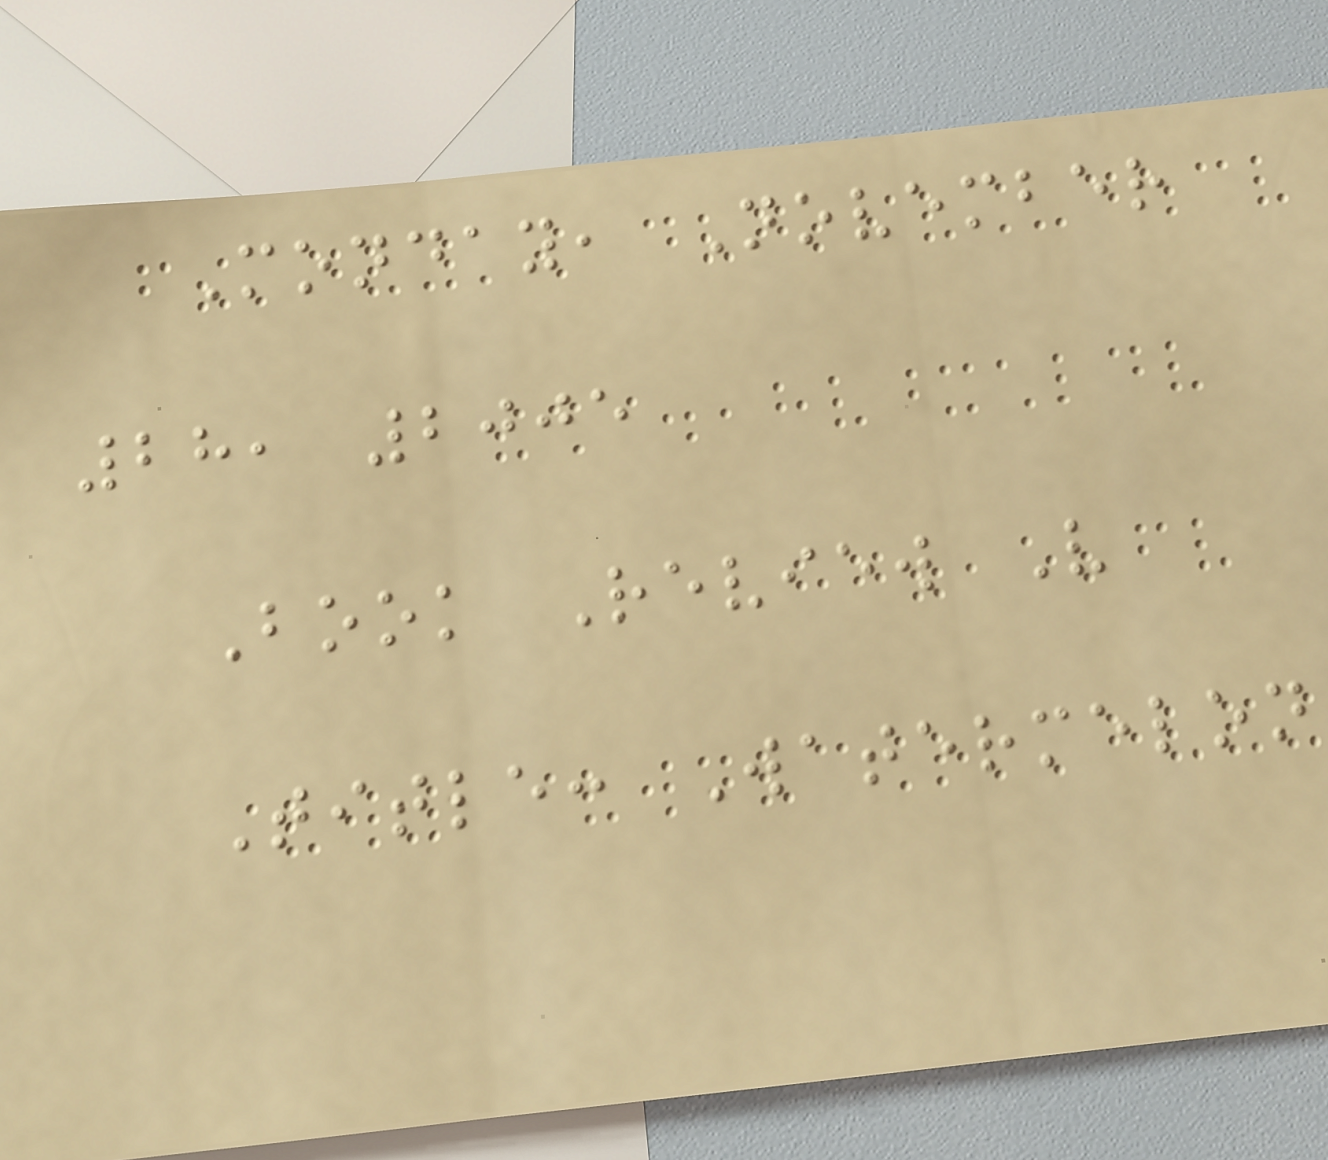Monday, November
28, 2005
Book Review V
Title: Watermelon
